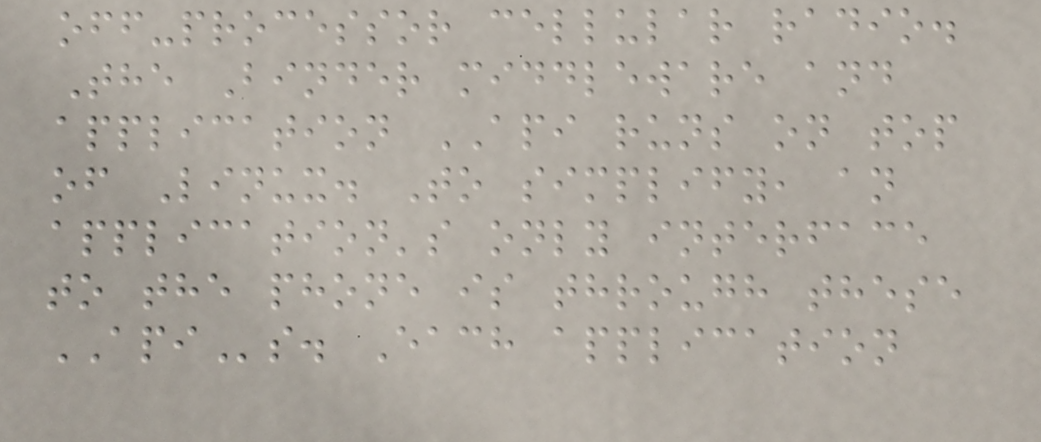off-processor cellular radio.
The Binder middleware and
application API runs on top
of Linux. To simplify, an
application's only interface
to the phone is through these
APIs. Each application
